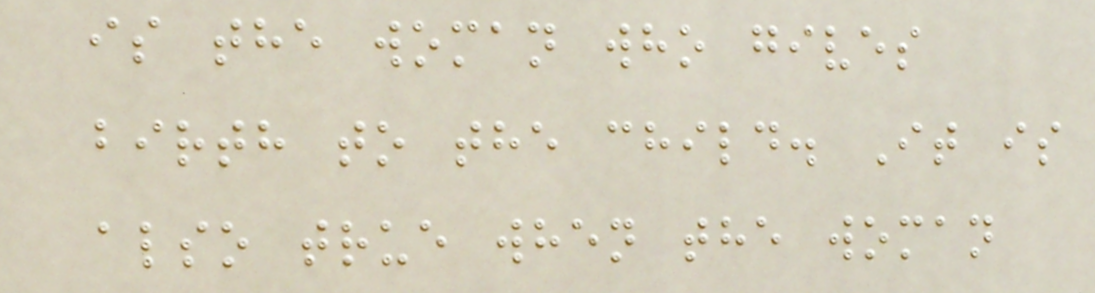is the woman who gives
birth to the child. It is
also true when the woman
